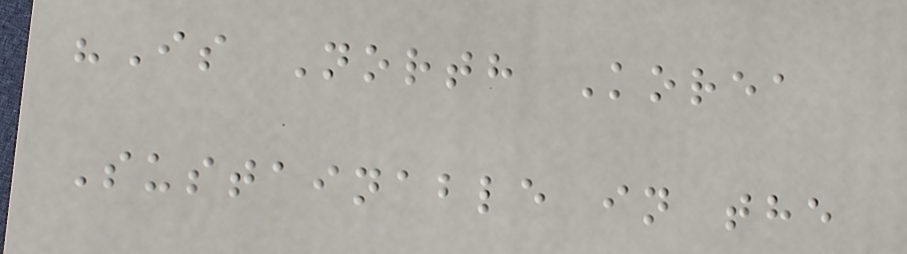"Is North Korea
Sustainable in the
